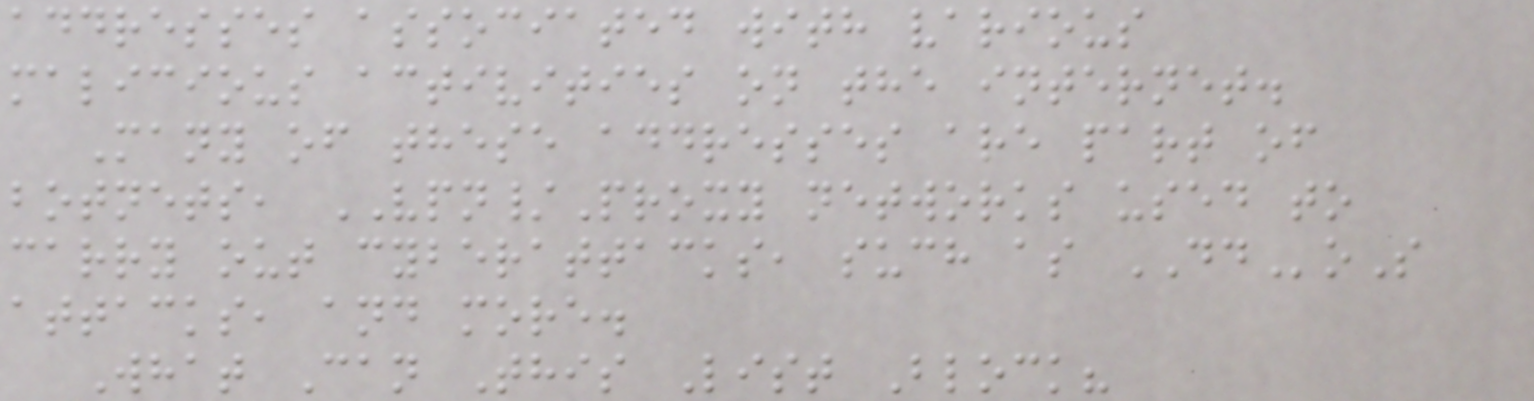addresses associated with various
malicious activities on the internet.
Many of these addresses are part of
botnets, VPN/Proxy networks used to
carry out cyberattacks, such as DDoS
attacks, and more.
What Can This List Block?
